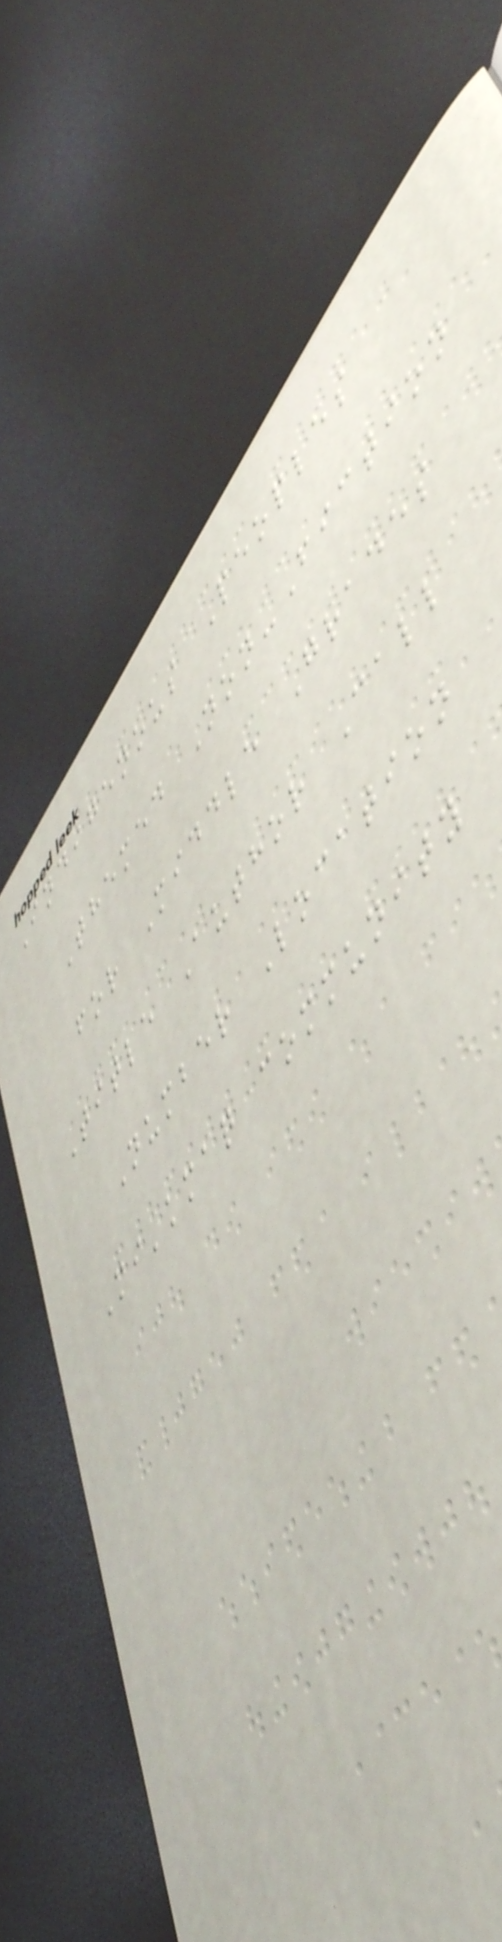Indigenous Peoples
Themed Non-Fiction
for Middle Grades
Title Author Call
Number Location
Mi'kmaq community
